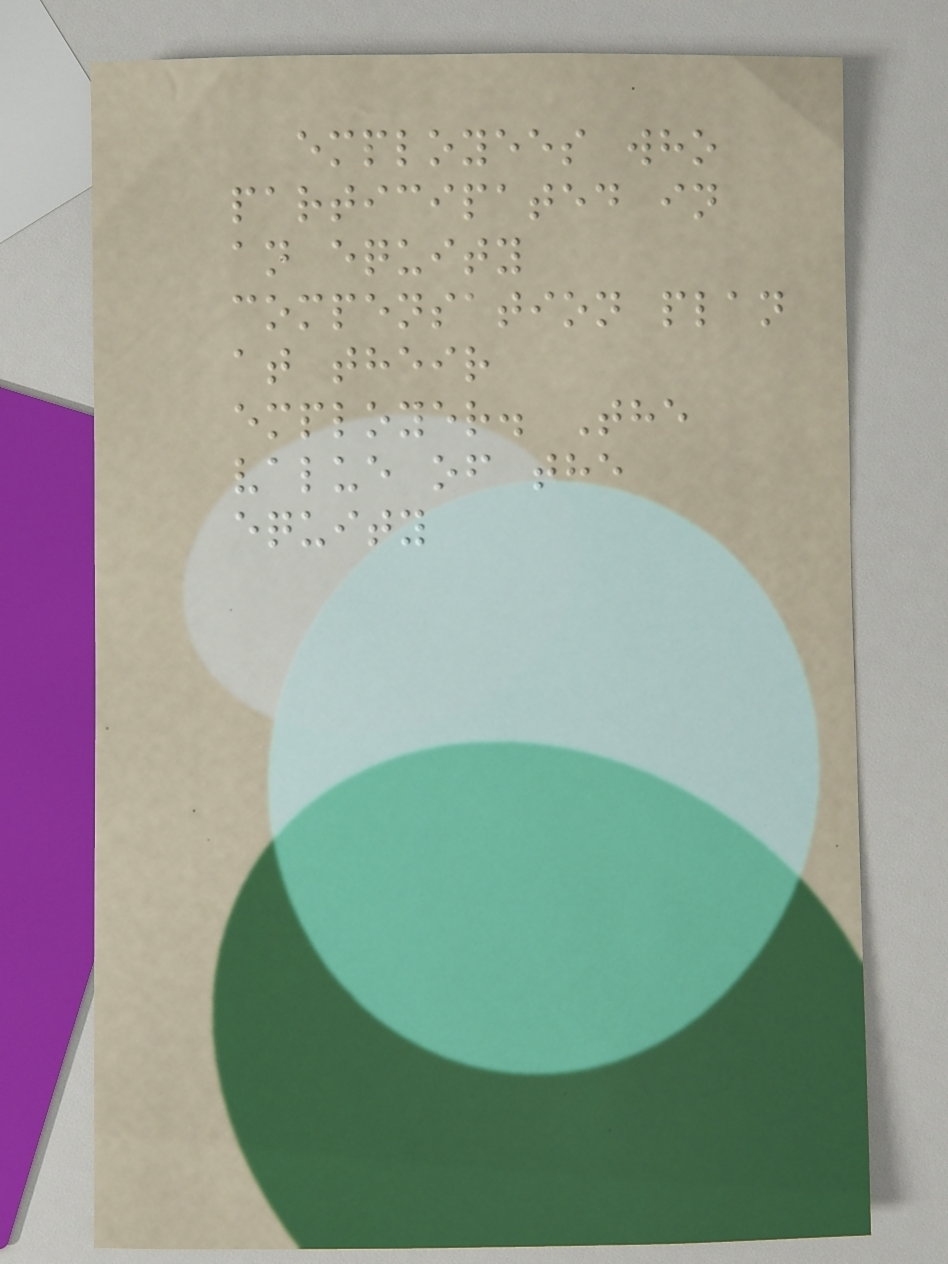employees who
participated in
an equity
compensation plan
at their
employer. The
value of the
equity
